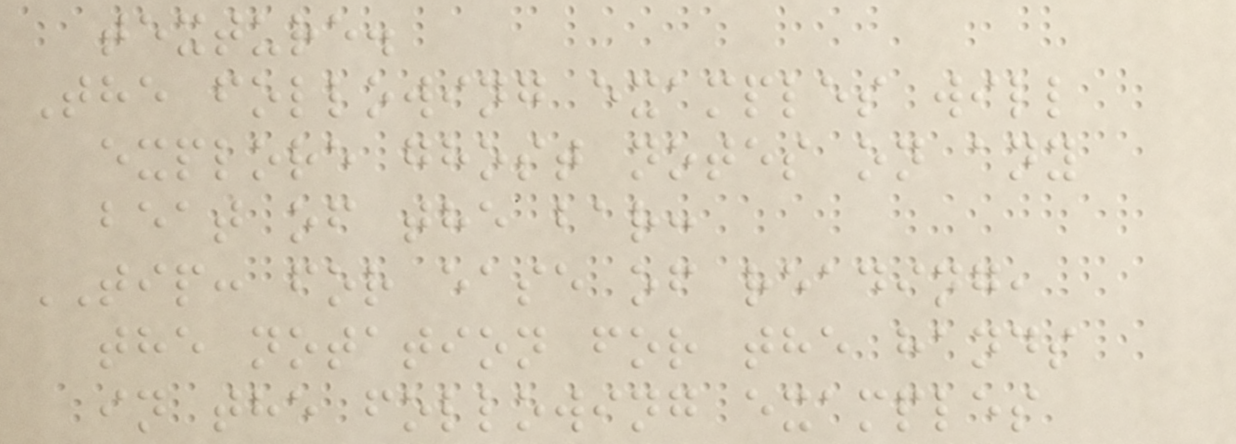texture.
The following examples will
explore ghost notes on any
beat of the bar:
TIP: for ease of reading,
the notation for the hands
in the following examples
